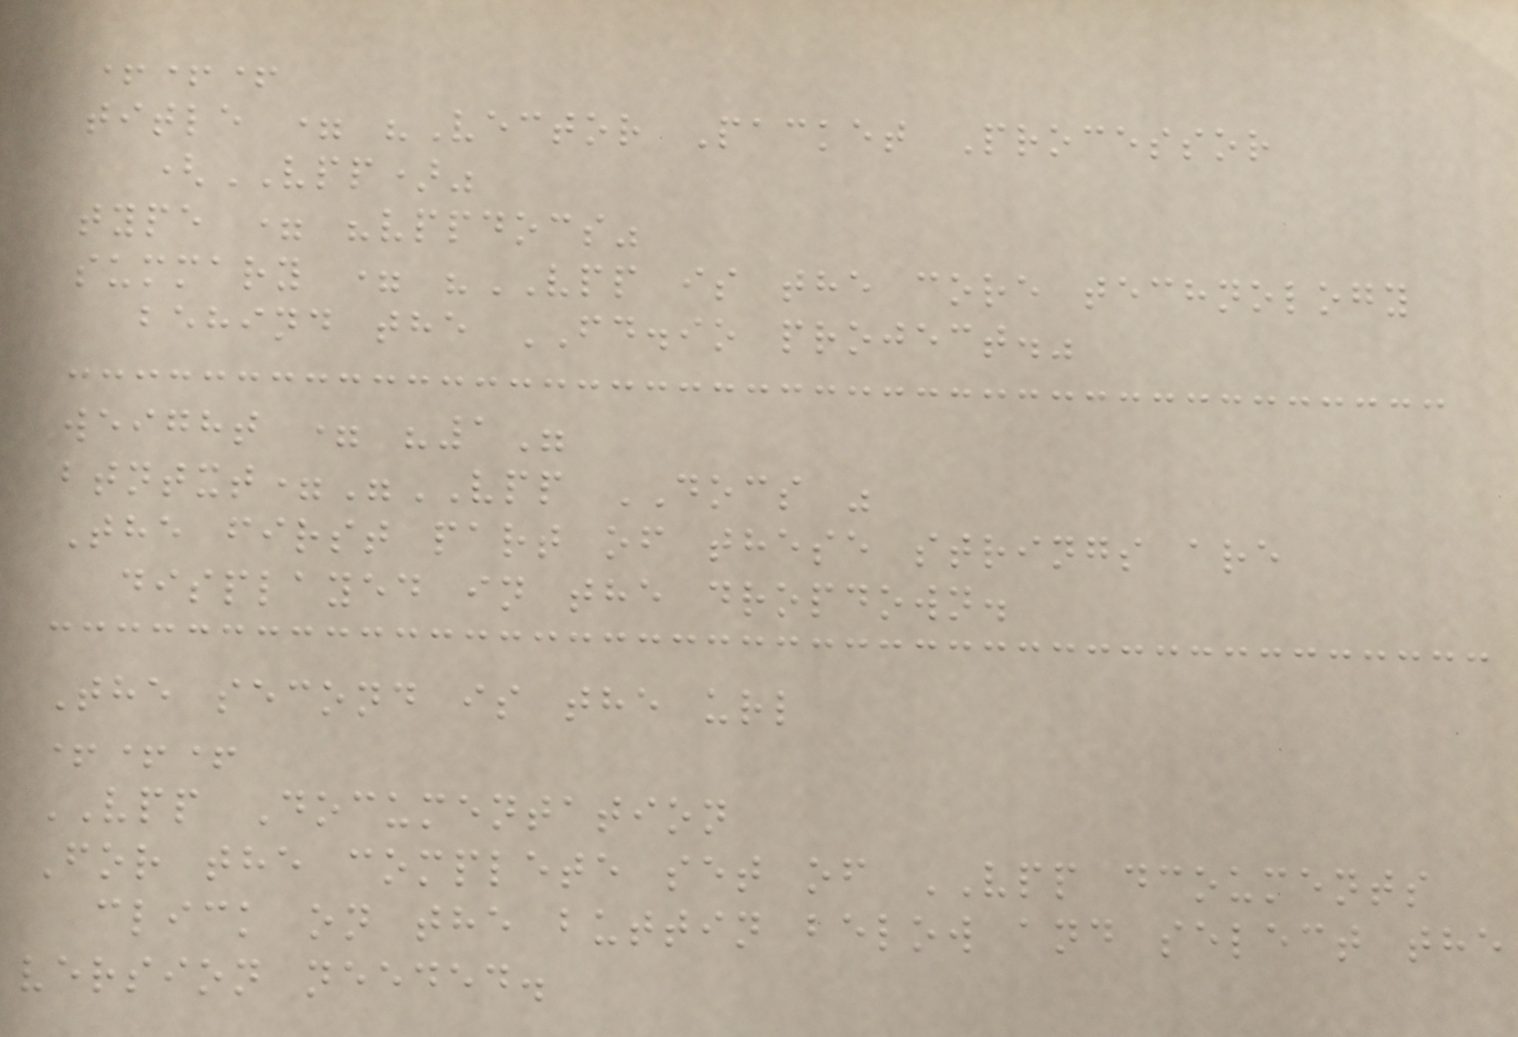+++
title = "Vector Packet Processor
(VPP)"
type = "vppdocs"
summary = "VPP is the core technology
behind the FD.io project."
weight = "1"
btntxt="VPP DOCS "
The first part of these strings are
displayed in the dropdown.
The second is the url
+++
VPP Documentation
For the complete set of VPP dcouments
click on the buttin below and select the
version needed.
